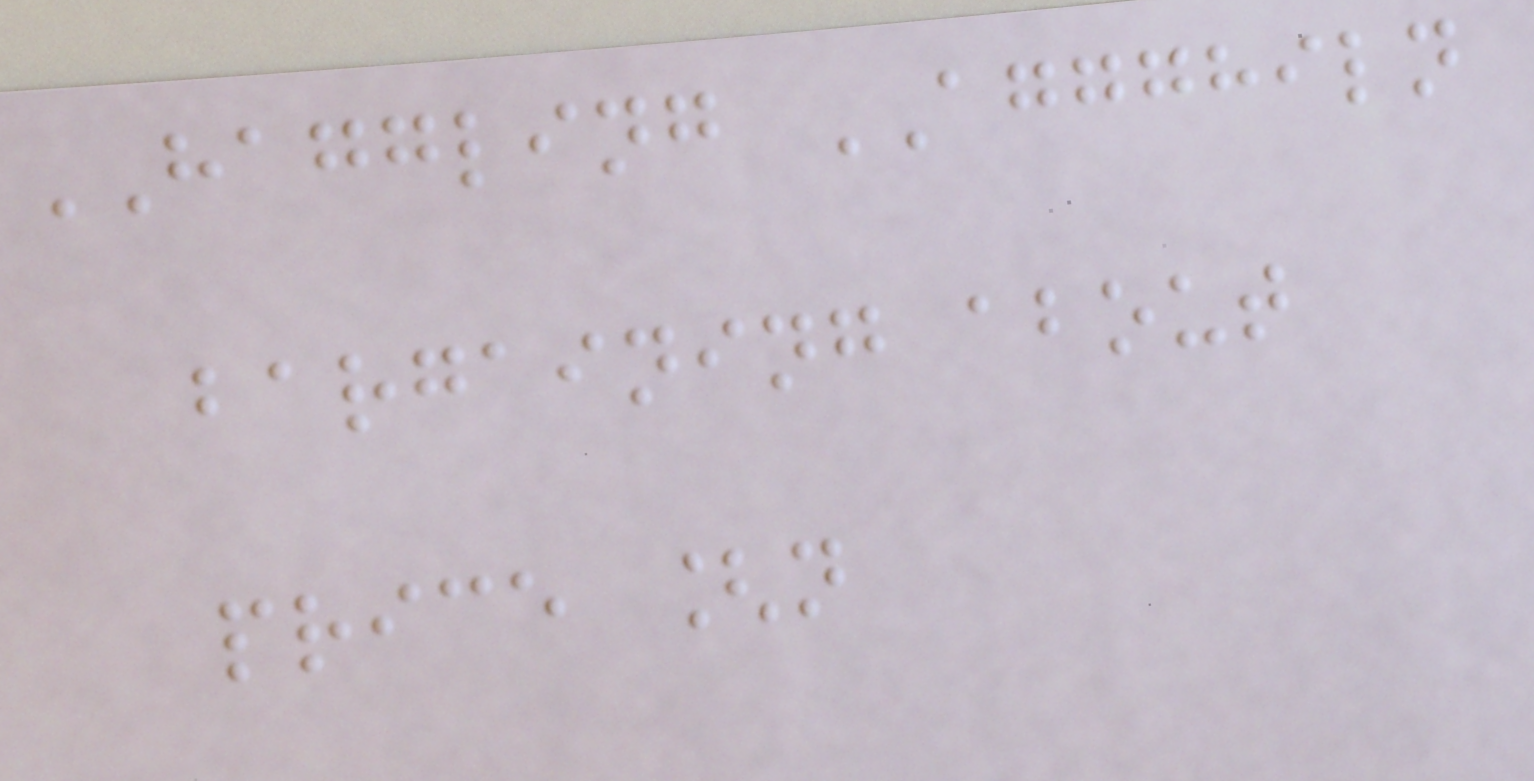HAGGLING AGGGHILN
bargaining about
price [n
